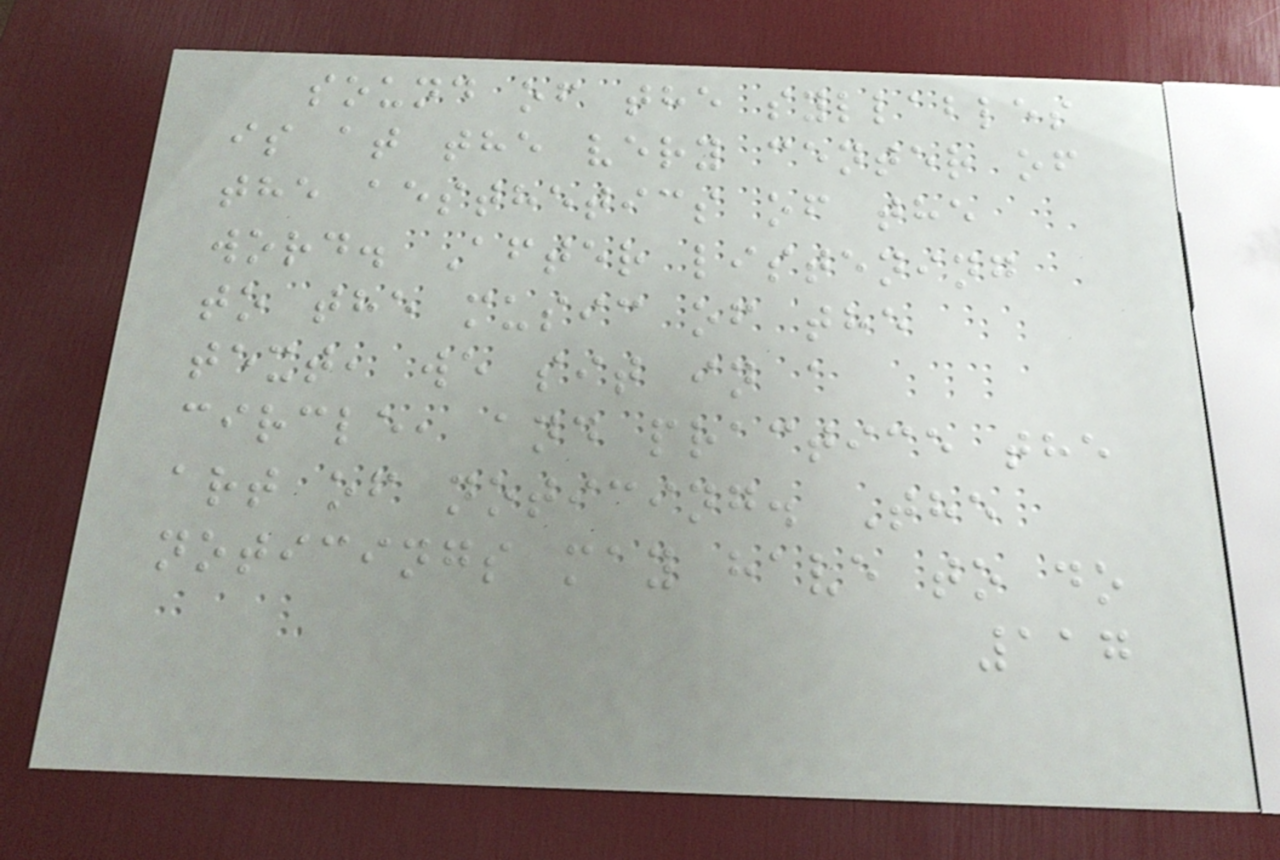sound of the syllables
is at the very center of
the aesthetics of the
word. After listening
to the music of the
text, we sit in a
circle, and practice the
art of noticing. The
noticings may have to do
117
